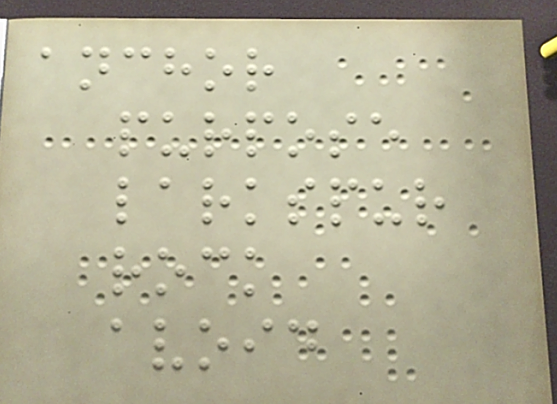anchor
purpose
larkspur
rock
avoid
